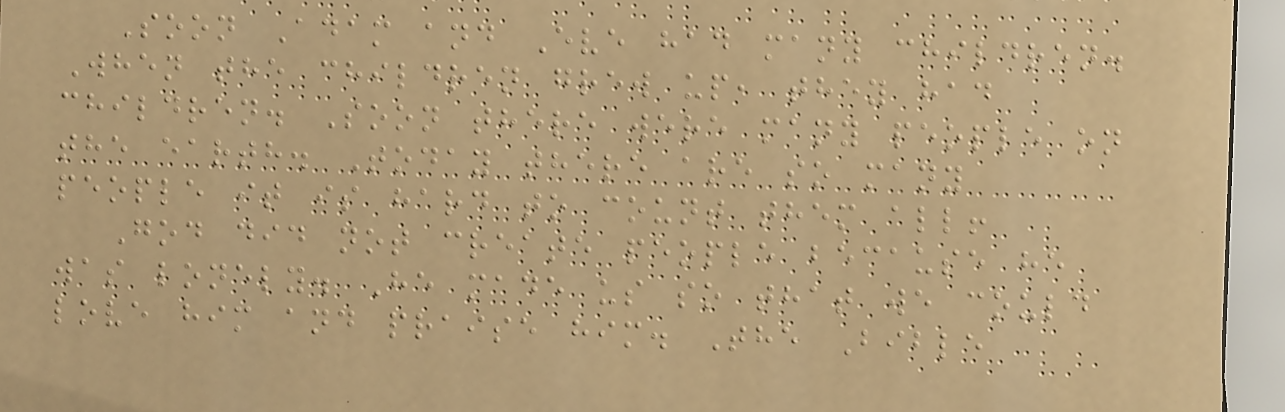Soon Adam and Eve had many children.
When the children grew up, they had
children. Soon there were many people on
the earth. Today there are so many
people it is hard to count them all!
God did not create people because he
was lonely. He made us so that we could
love him and praise him. The Bible
